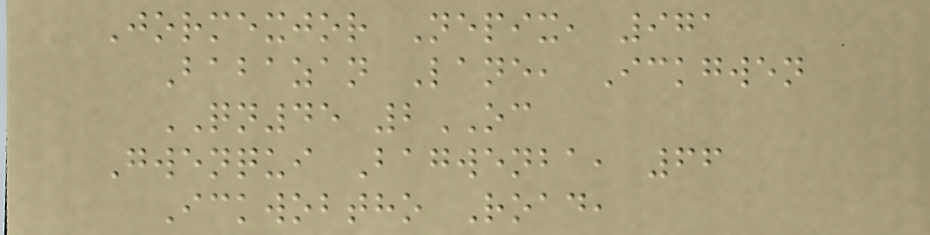Jormexjor Nepix, 971
Babazan Lane, Ickgwen
QN45 2OC
Gwenqui Bagwenba, 66
Ickwobtho Road,
